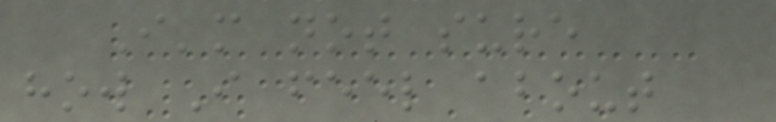I'm not sure
how I feel about
